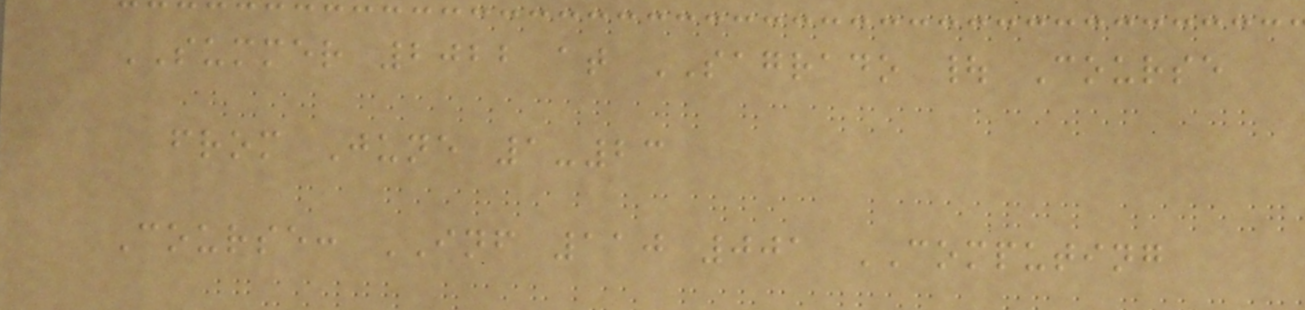SUMMER 2022 at SAGRADO | Course
from June 1-23
Course: INF 110 001 COMPUTING
